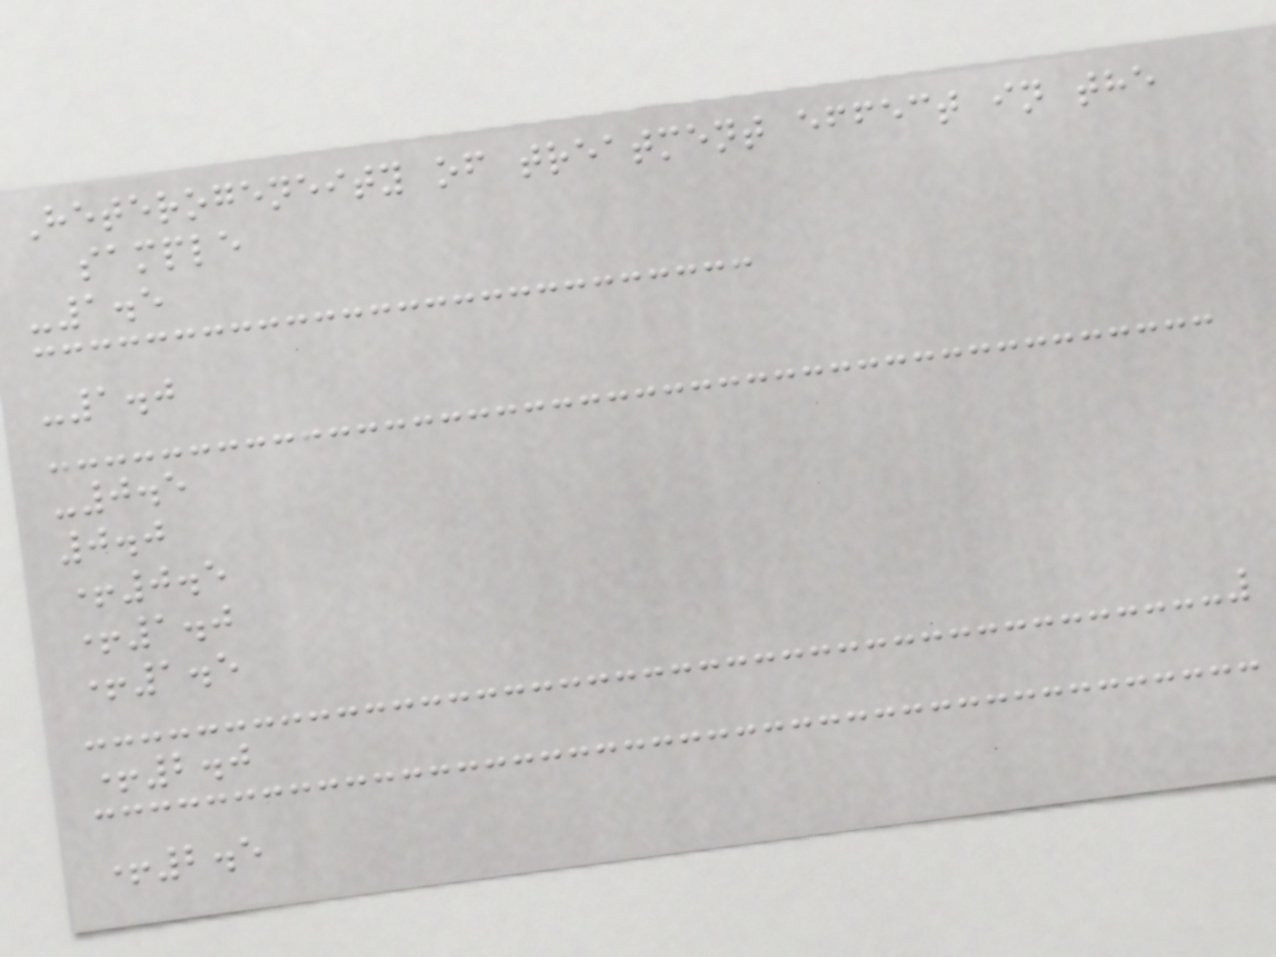Heterogeneity of treatment effect in the
sample
-1.5
-1.0
-0.5
0.0
+0.5
+1.0
+1.5
+2.0
+2.5
